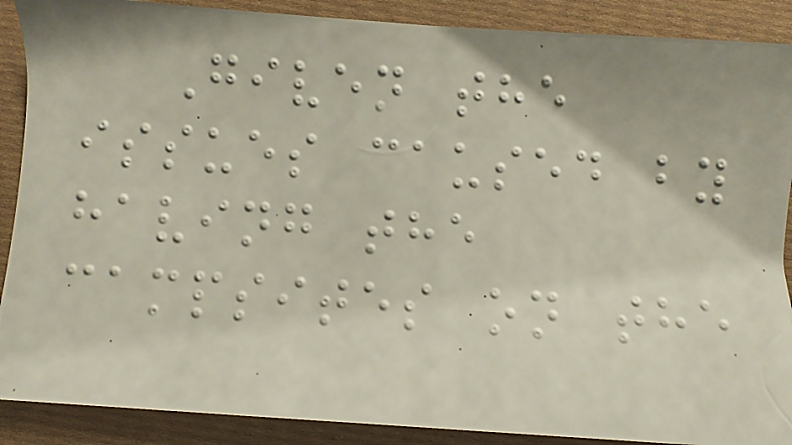Given the
issues caused by
having the
campsites on the
